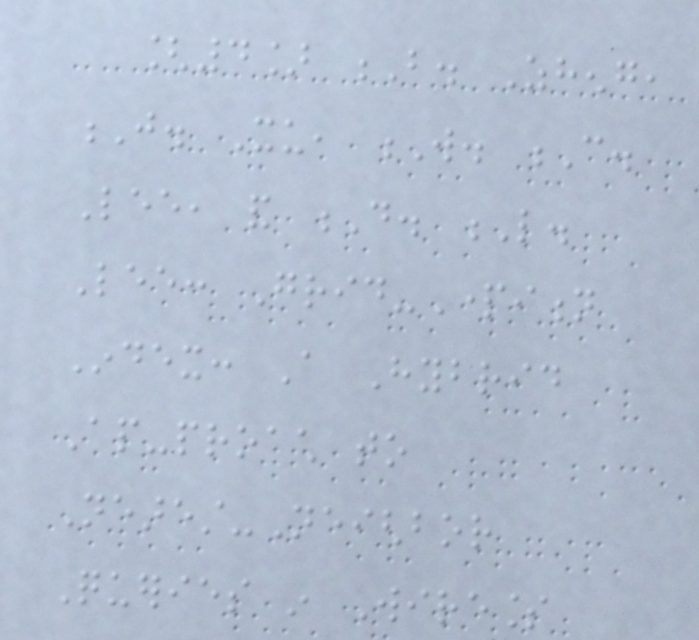[4] B. Zheng,
J. Xu, W. C.
Lee, and D. L.
Lee: Grid-Partition
Index: A Hybrid
Ap-proach to
Nearest-Neighbor
Queries in Wireless
